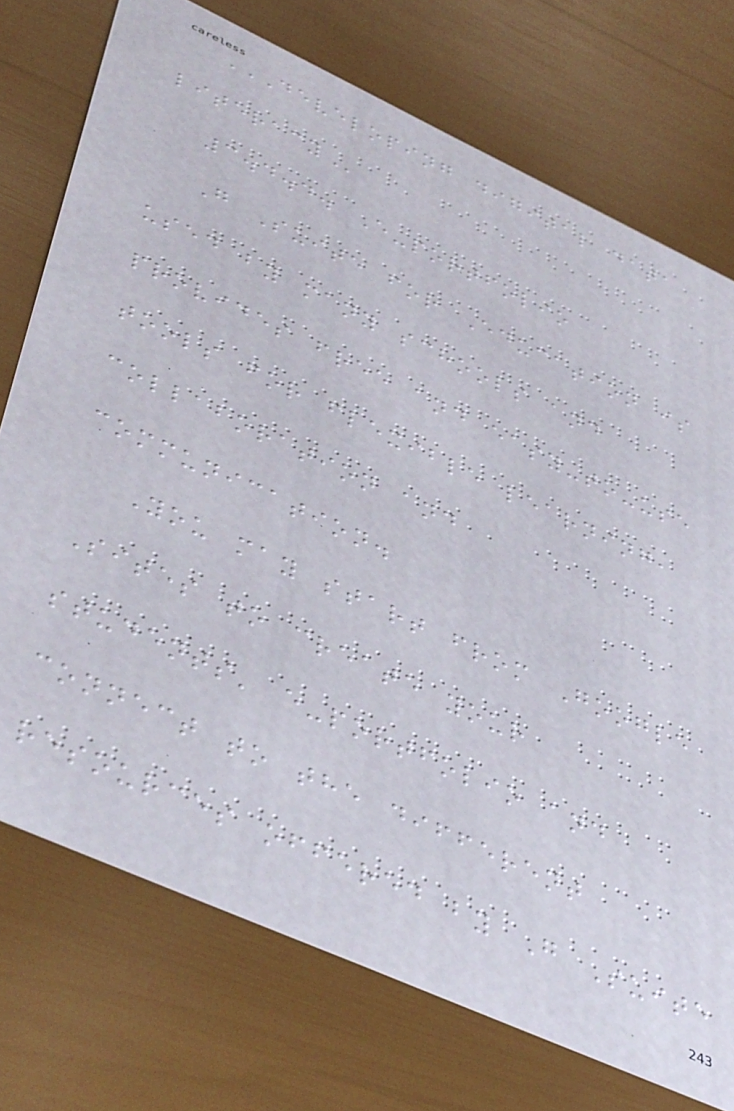DEVELOPING DIGITAL DATA
LITERACY
3.4.4. E-portfolio
G Suite for Education is
used by many schools and
provides free and easy-to-use
tools for flexible learning,
collaboration and
communication.
You may start from Google
Sites to create your
students' e-portfolio and
connect to the different
resources offered by G Suite
